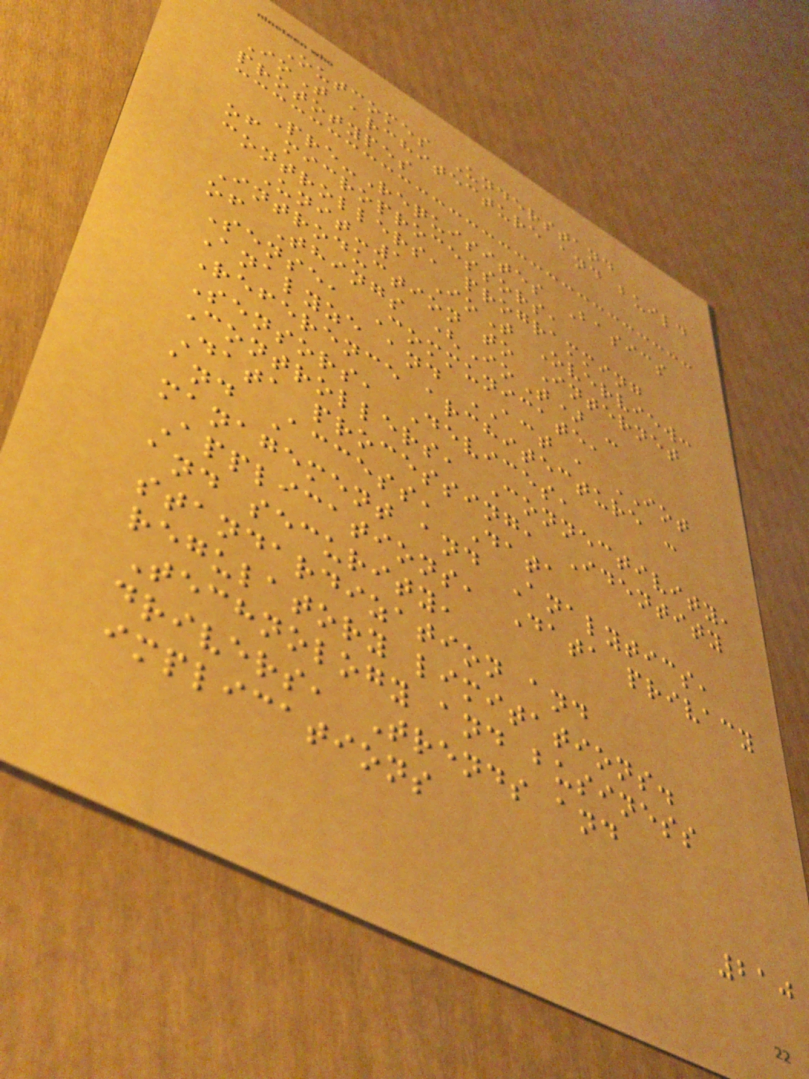Outcomes Understand
IoT architecture and build
prototypes
Pre-Requisites Basics
of microprocessors,
controllers, programming
Unit-1 IoT Overview:
Introduction to Internet
of Things (IoT) -
Sense, Communicate,
Analyze and ACT , IOT
Reference architecture -
Sensors, Devices,
Controllers, Connectivity,
Data processing, Identity
and Access, Data
management and Analytics,
Applications, Data privacy
and security,
standardization and
regulatory limitations.
Technology and business
drivers, Trends and
implications
210
